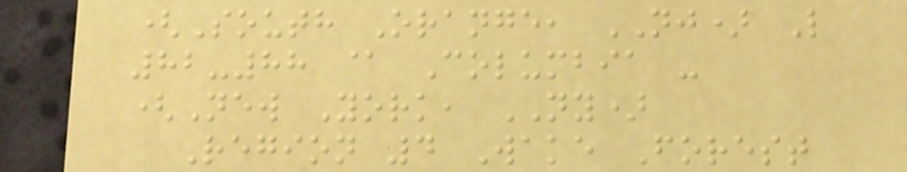(South Orange, NJ) L
82-88 @ Columbia -
(New York, NY)
Region 4 Wake Forest
